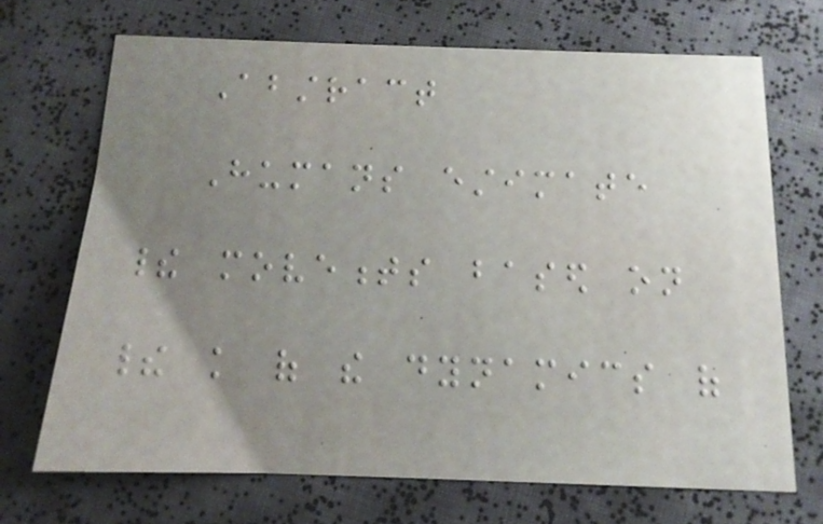Abstract
Humans estimate
their movements based on
their knowledge of the dynamics of
